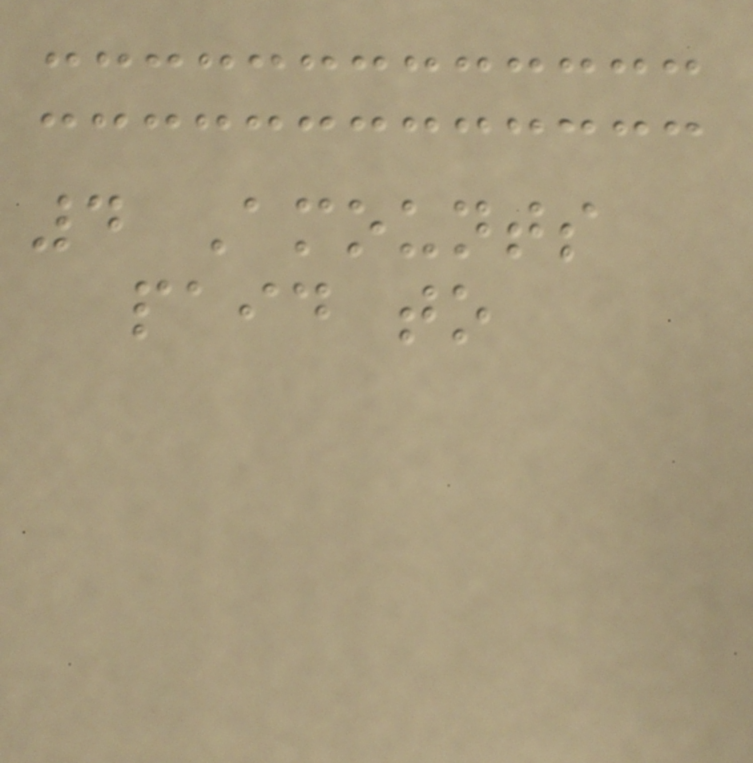4 Amounts
paid to
